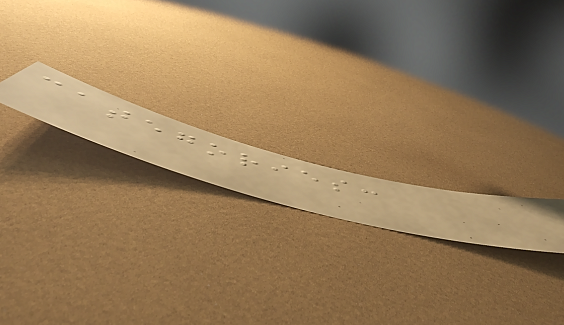categories:
